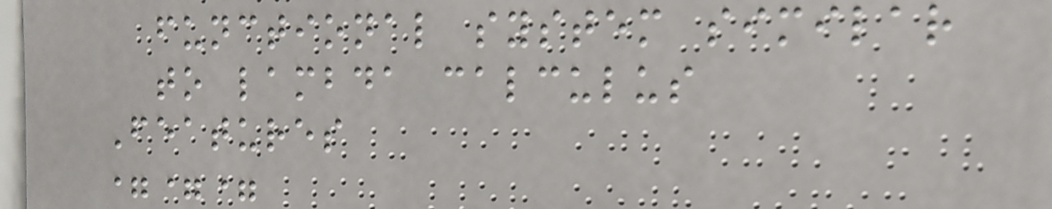functional system similar
to lambda calculus
Features
===
